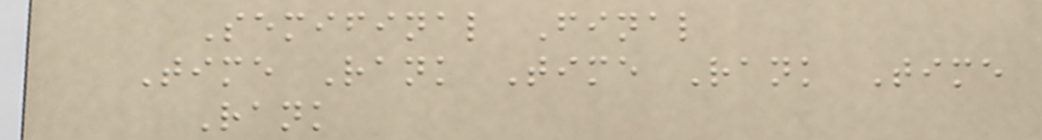Semifinal Final
Time Rank Time Rank Time
Rank
